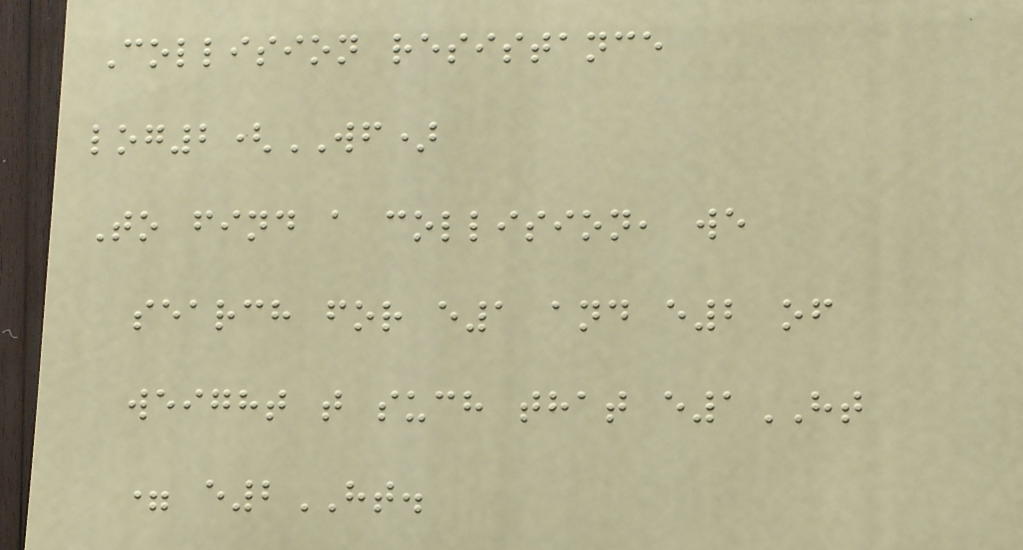Collision resistance
log2(WF)
To find a collision, we
search for e1 and e2 of
weight t such that e1HT
= e2HT.
